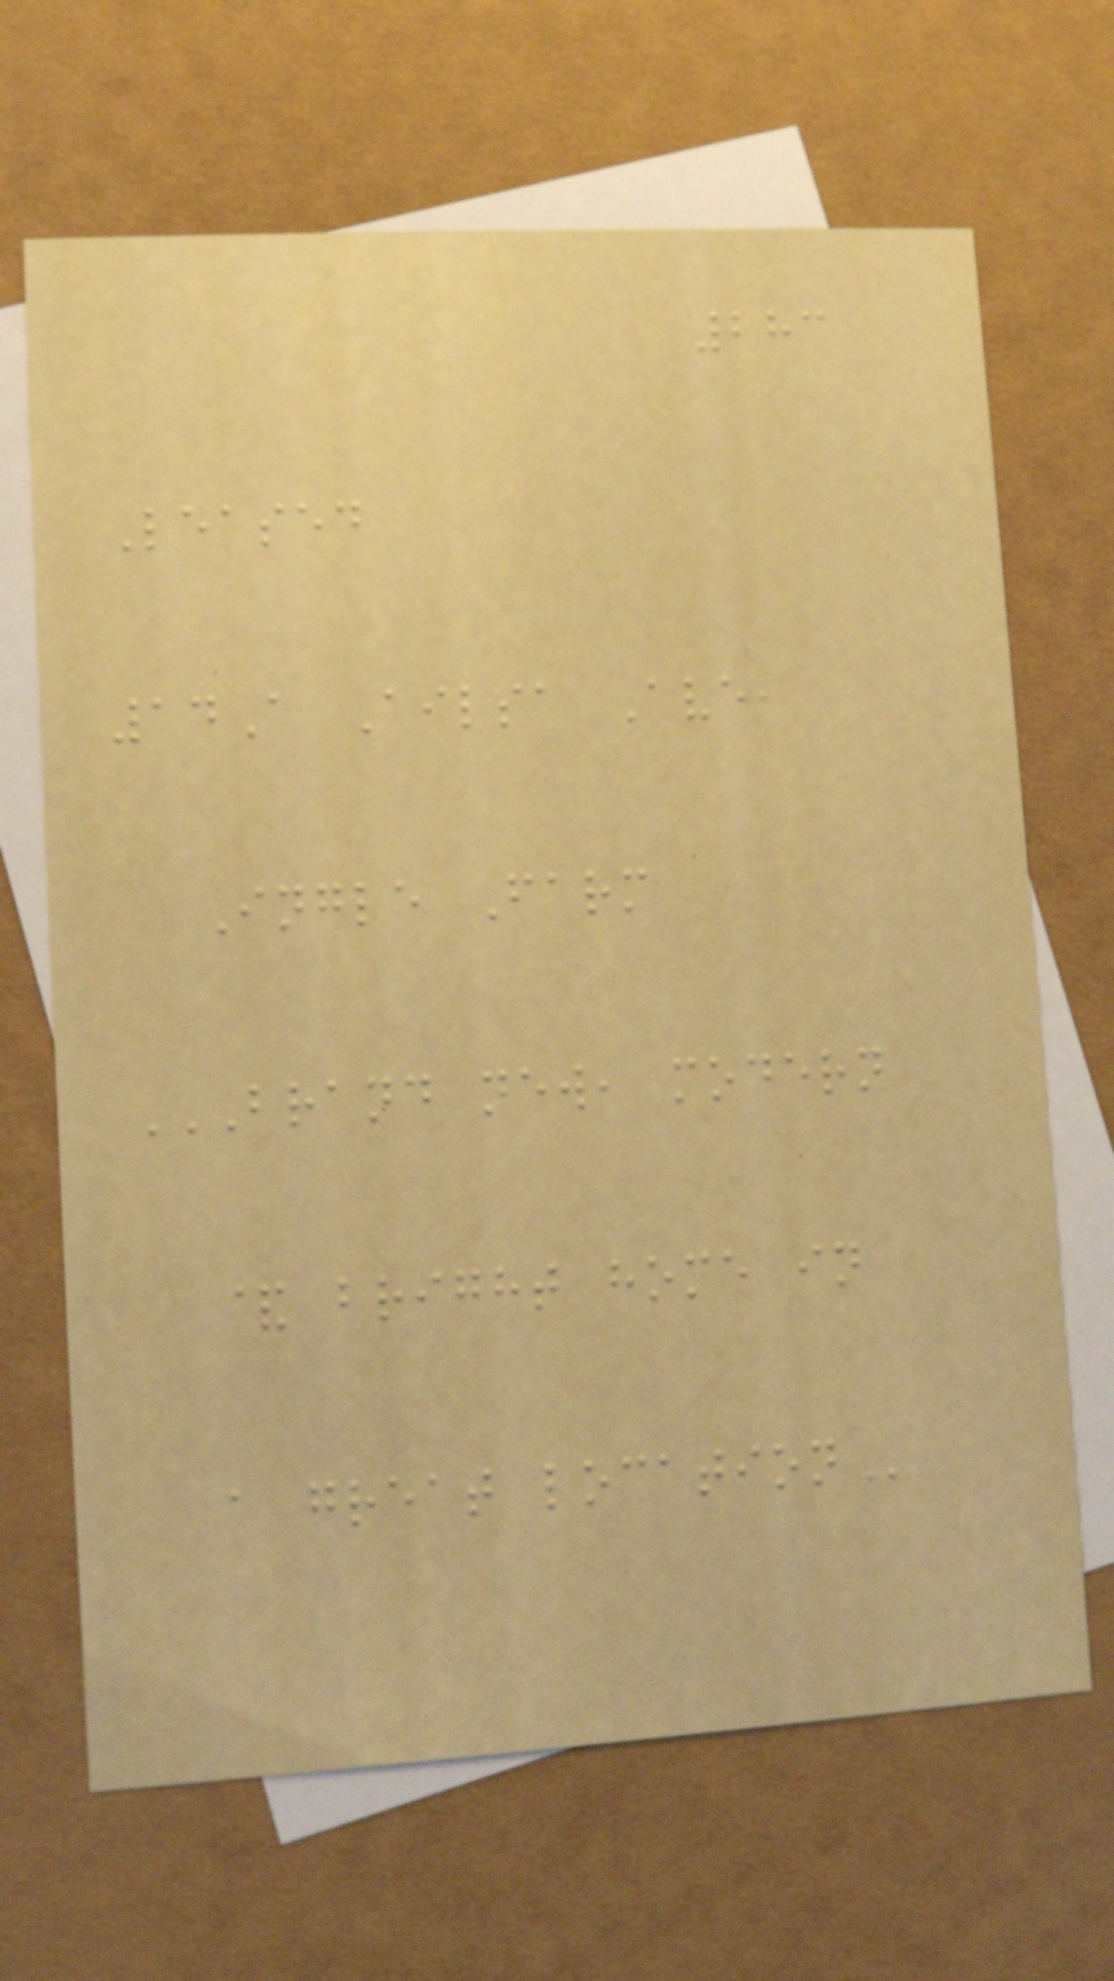283
Leased
14A Ailsa Ave,
Ingle Farm
BRAND NEW, MODERN
& BRIGHT HOME IN
A GREAT LOCATION
